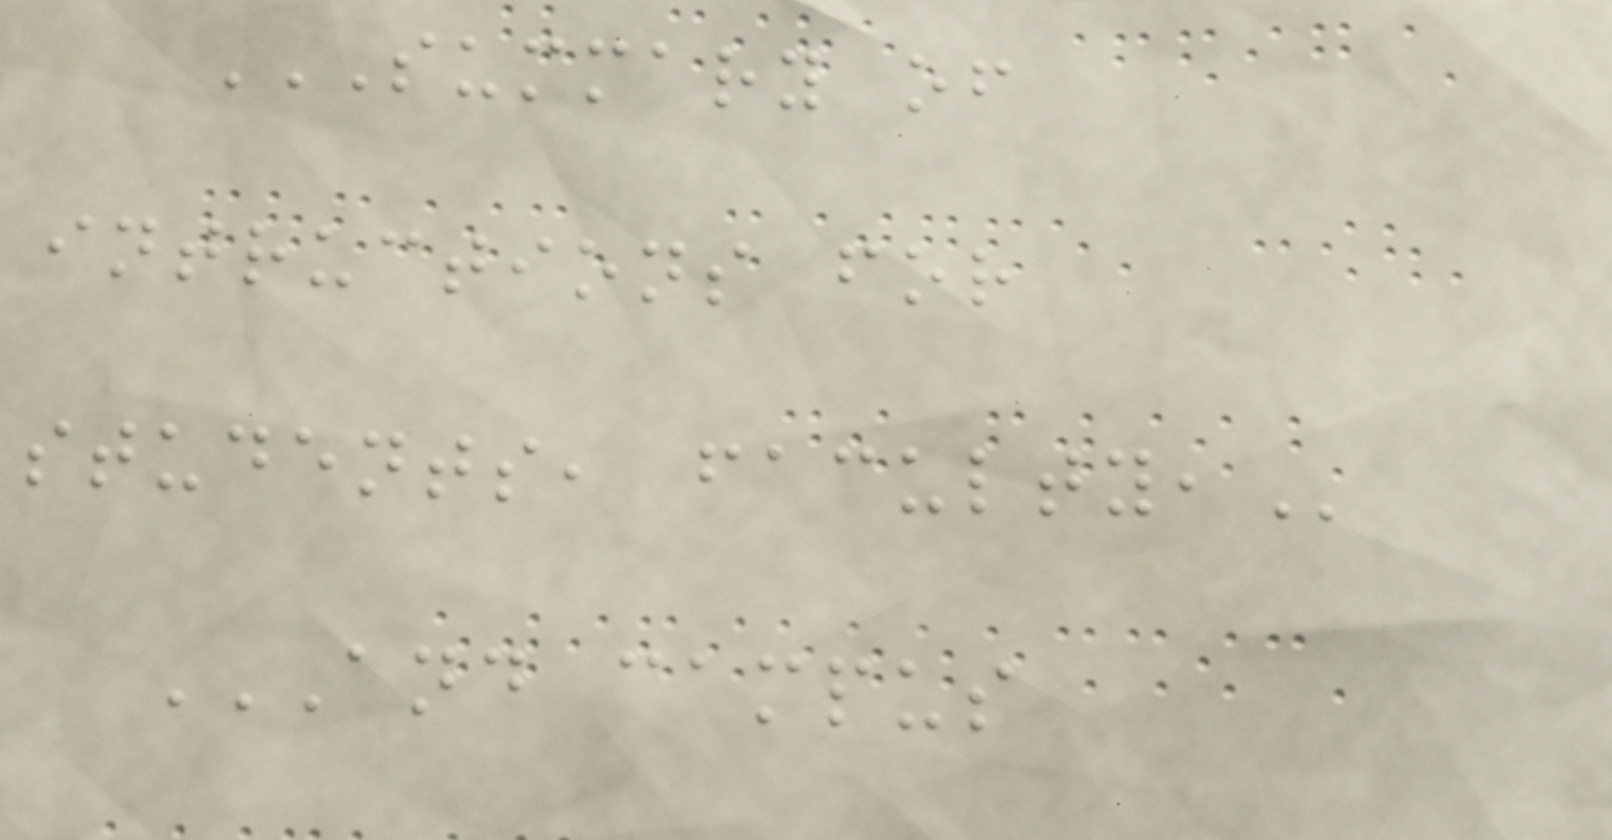SUMMARY OF
INTRUCTIONS FOR
STUDENTS, FACULTY,
AND CAMPUS
